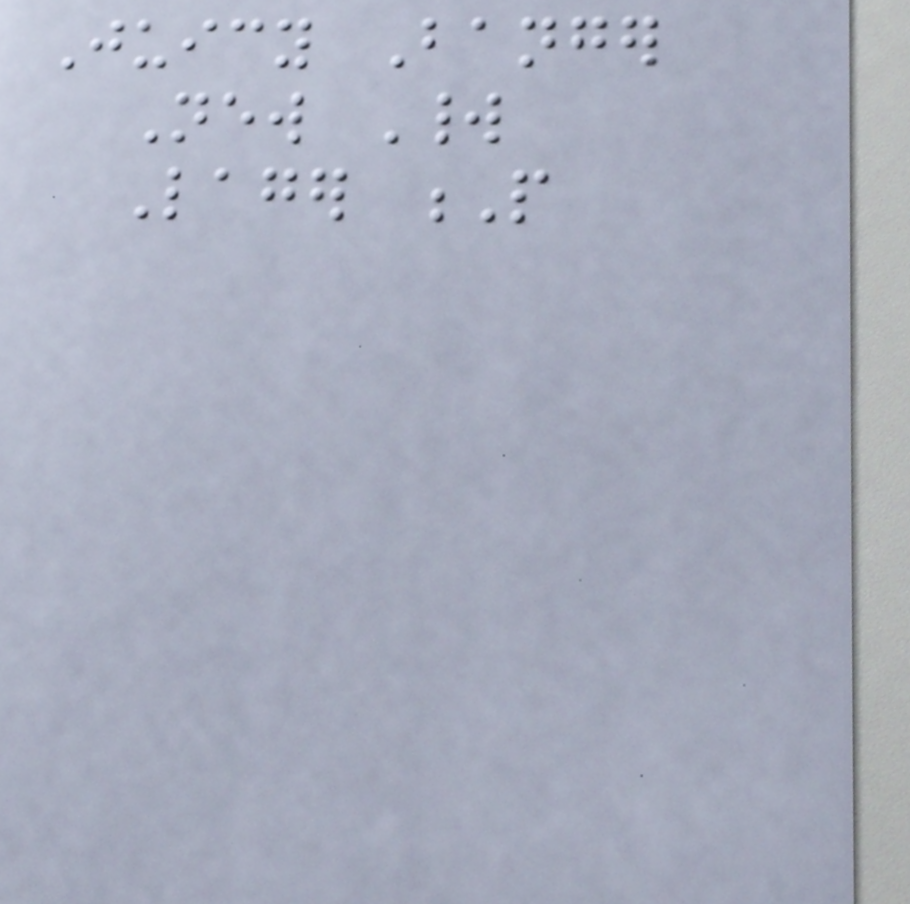Juicy Banger
New World
Lager P
